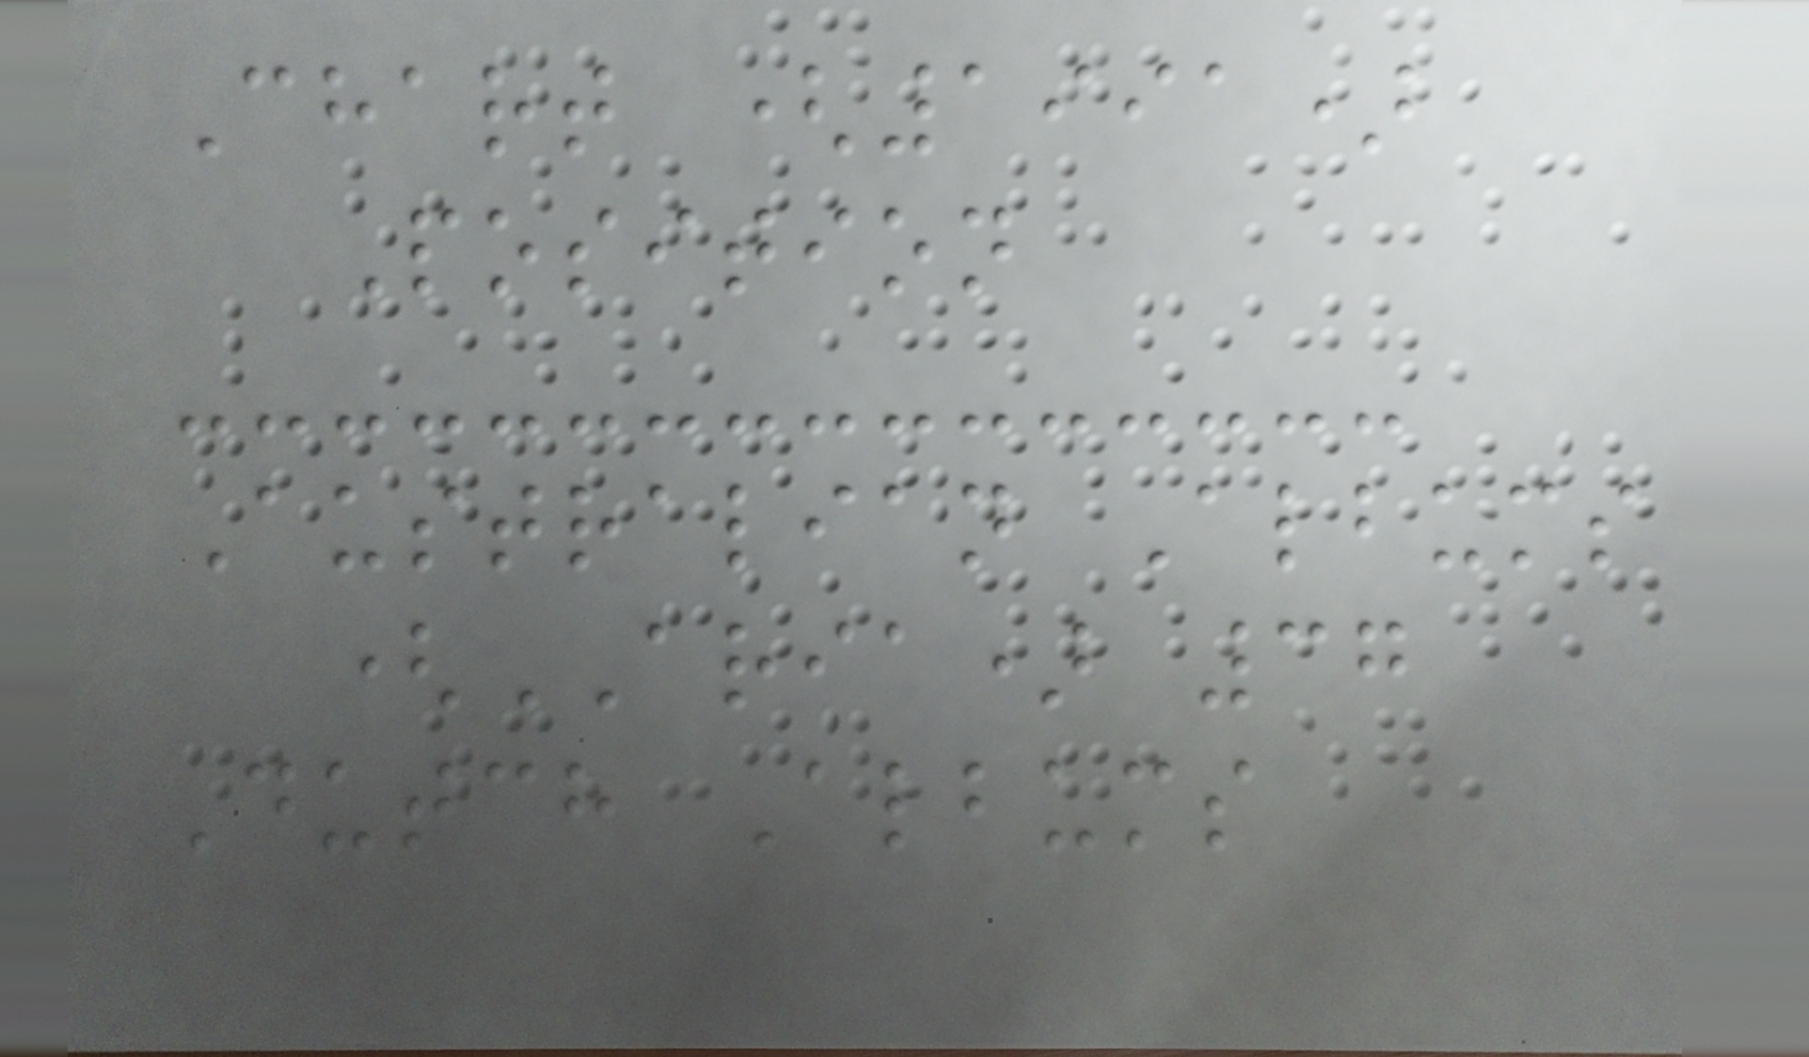Chart (1991)
Position
Australian Albums
(ARIA) 37
Dutch Albums
